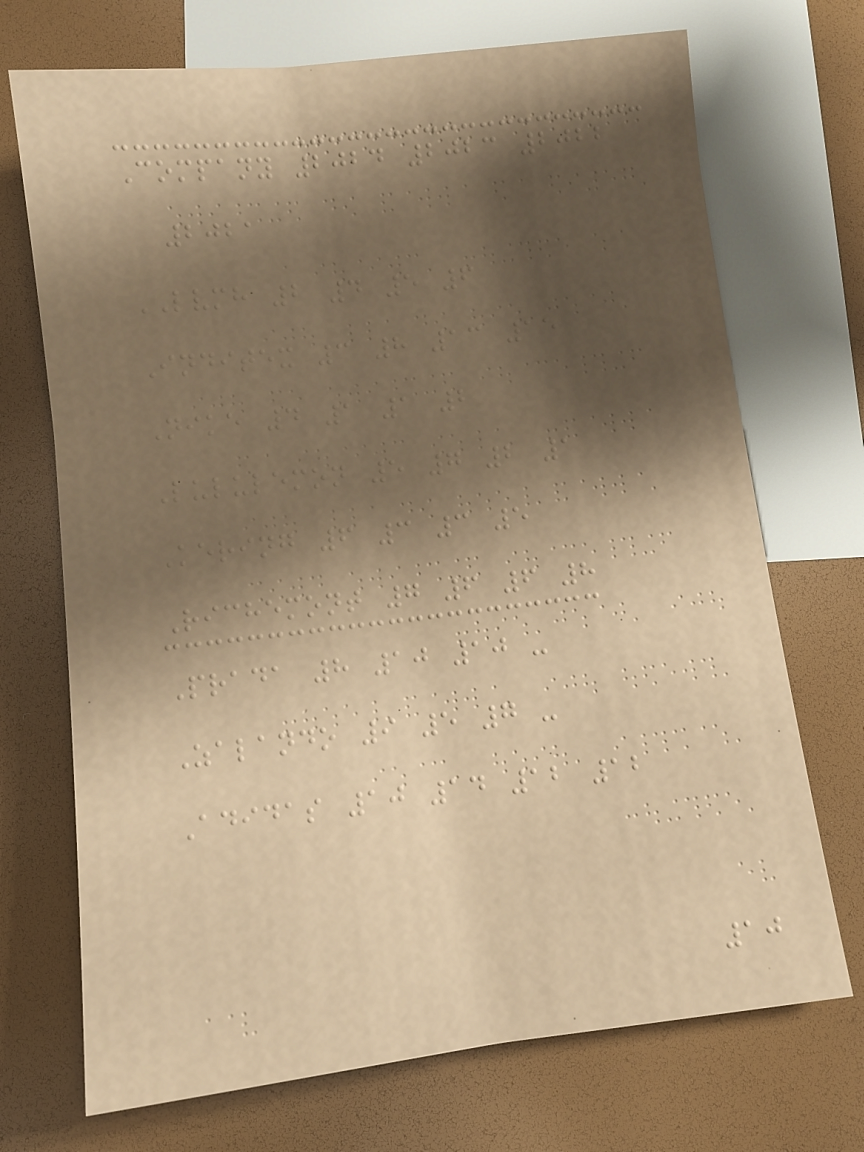Company 2024 2023 2022
2021
LVMH 2 4 5 6
Inditex 3 8 13 15
Nike 4 1 1 2
Lululemon 5 7 2 1
Kering 6 3 3 5
Richemont 7 6 6 8
Prada 8 10 10 -
Zalando 9 5 7 -
Adidas 10 14 12 12
10
